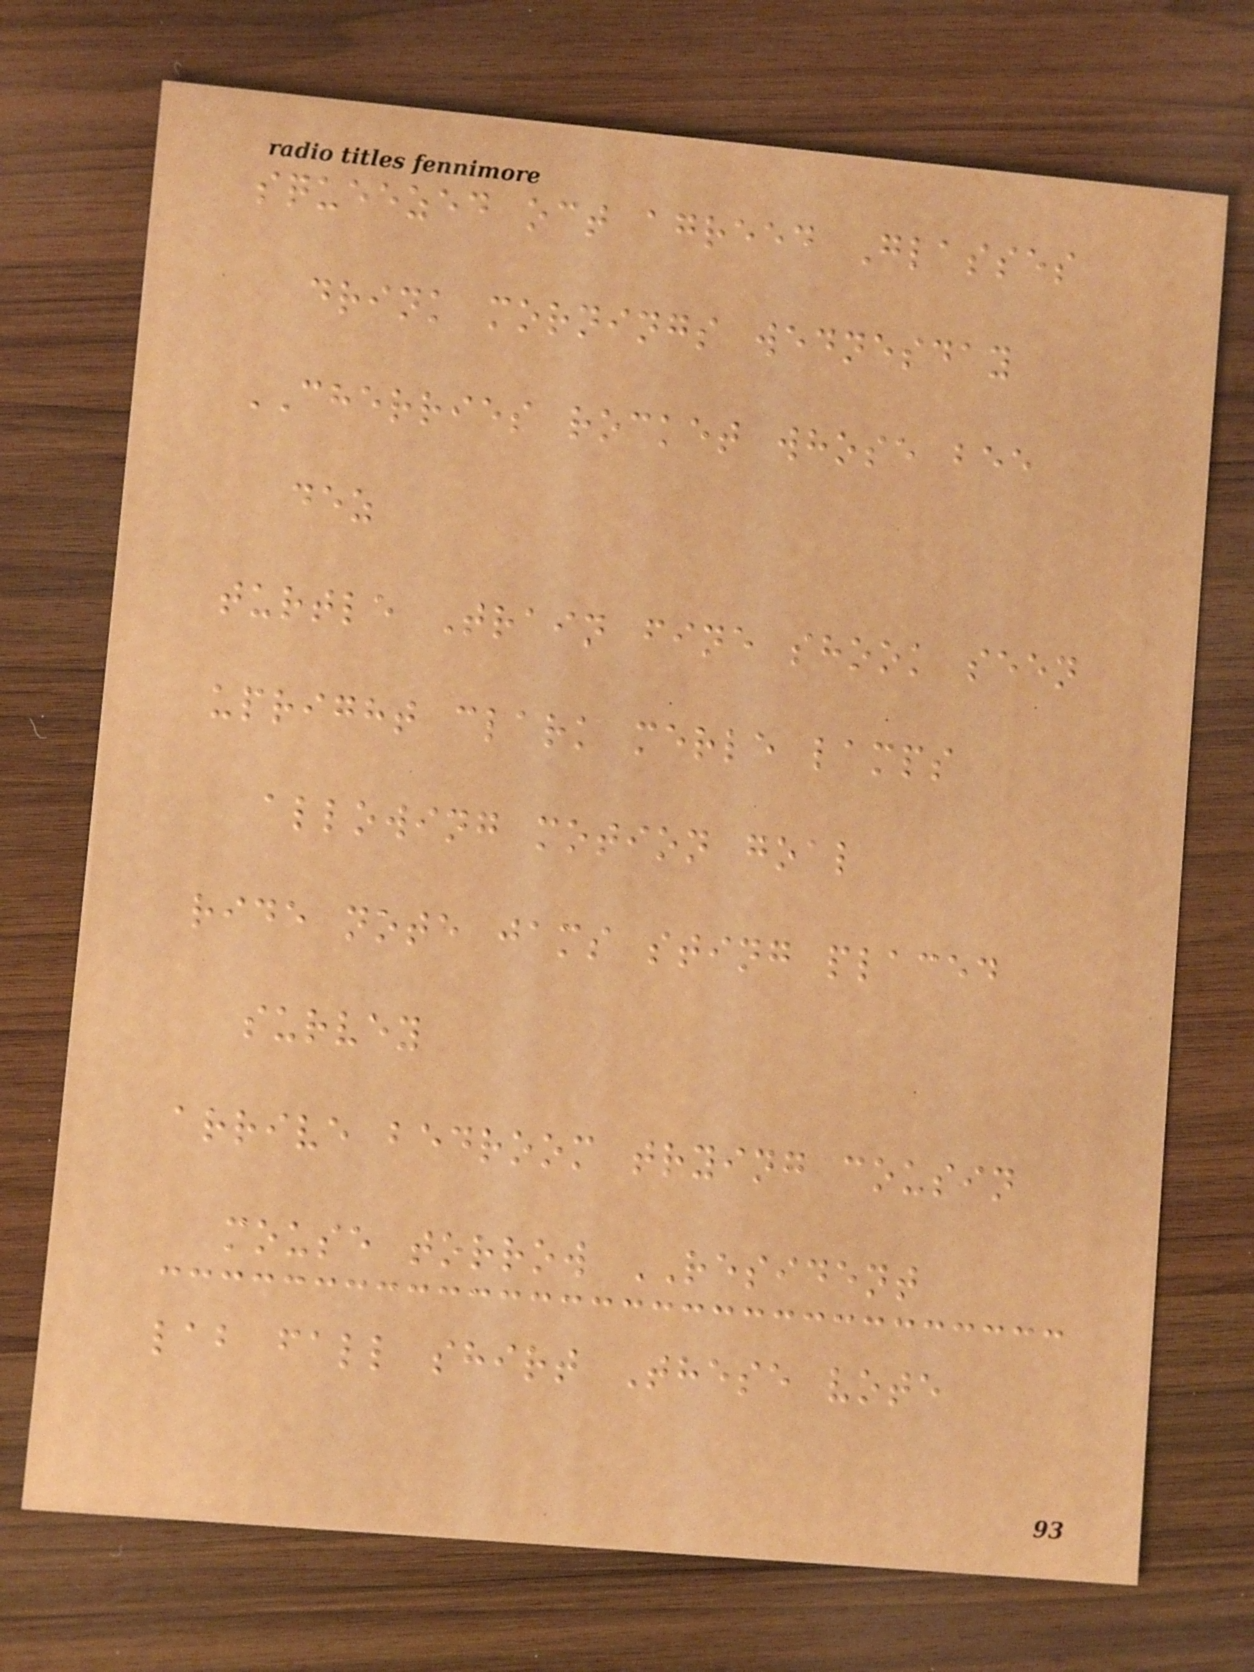squeezed oct agreed Glasses
drink mornings wednesday
CHERRIES rocket whose bee
dez
turtle Train fine shook seen
upright clark merle lamps
allowing motion goal
ride note jams sting placed
survey
arrive bedroom trying cousin
mouse torrow RESIDENT
lab fall shirt These vote
